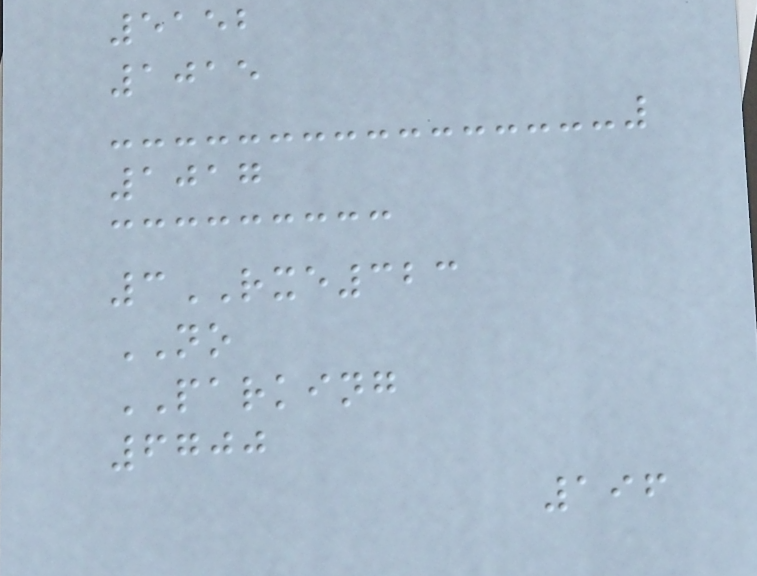5152
1015
1017
3RXE323
NO
PARKING
6700
196
